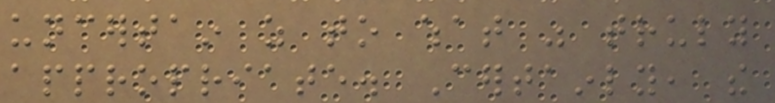uncertain as to what was truly
appropriate. Certainly, the
